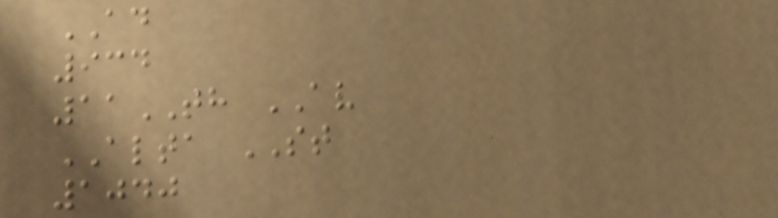AD
934
11TH AV
ALTA ST
1040
